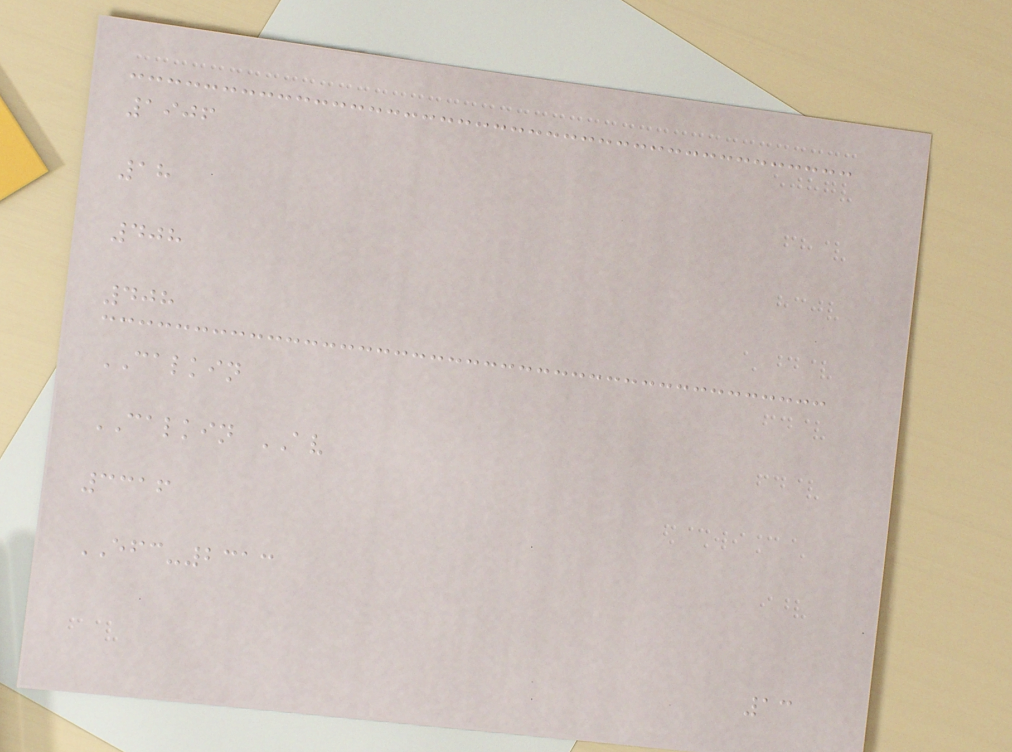1906
18
408
408
CALKIN
CALKIN AV
3316
EFC-2313
13
